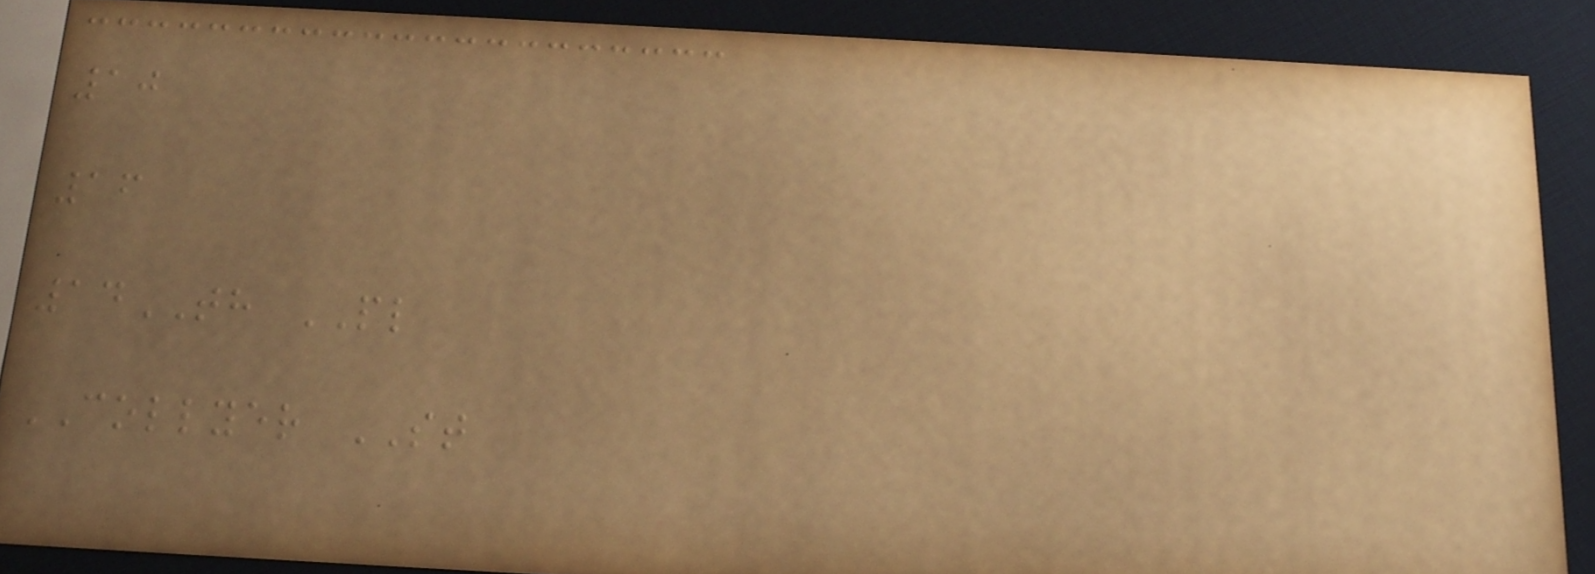10
16
14TH PL
COLLYER ST
